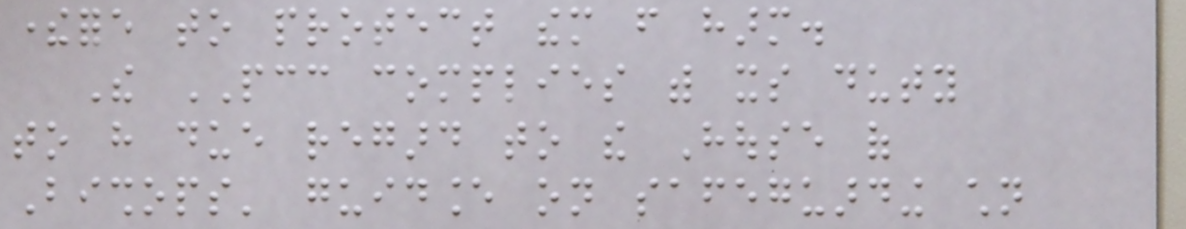therefore to protect them from harm.
The PCC complies with its duty
to have due regard to the House of
Bishops' guidance on safeguarding children
